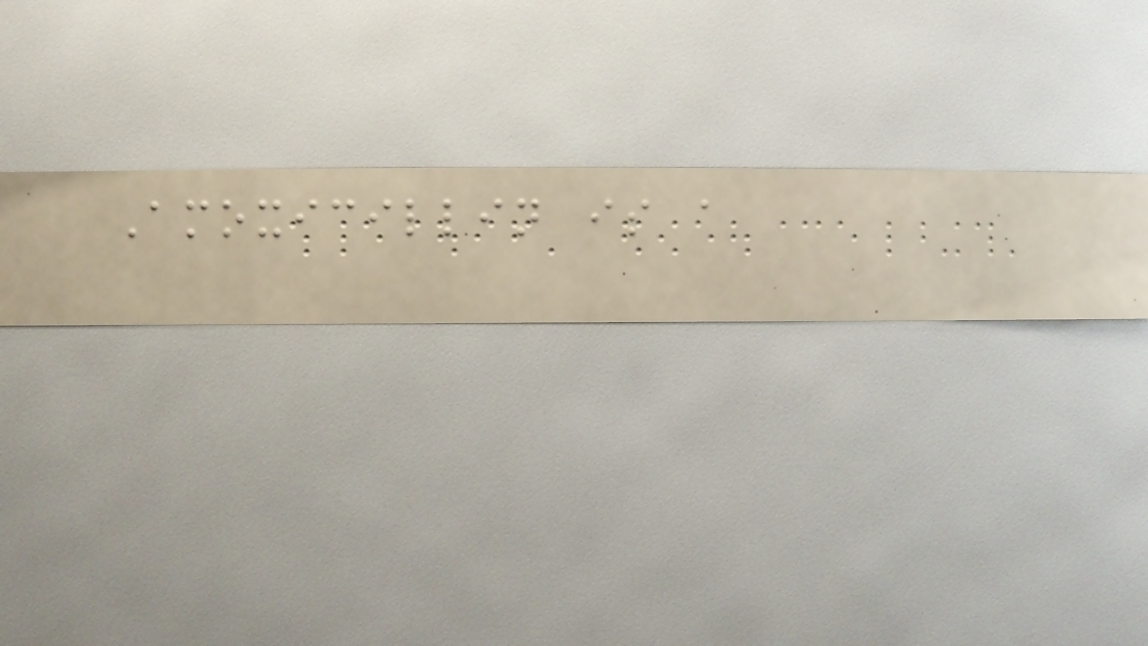Amoxicillin is a
